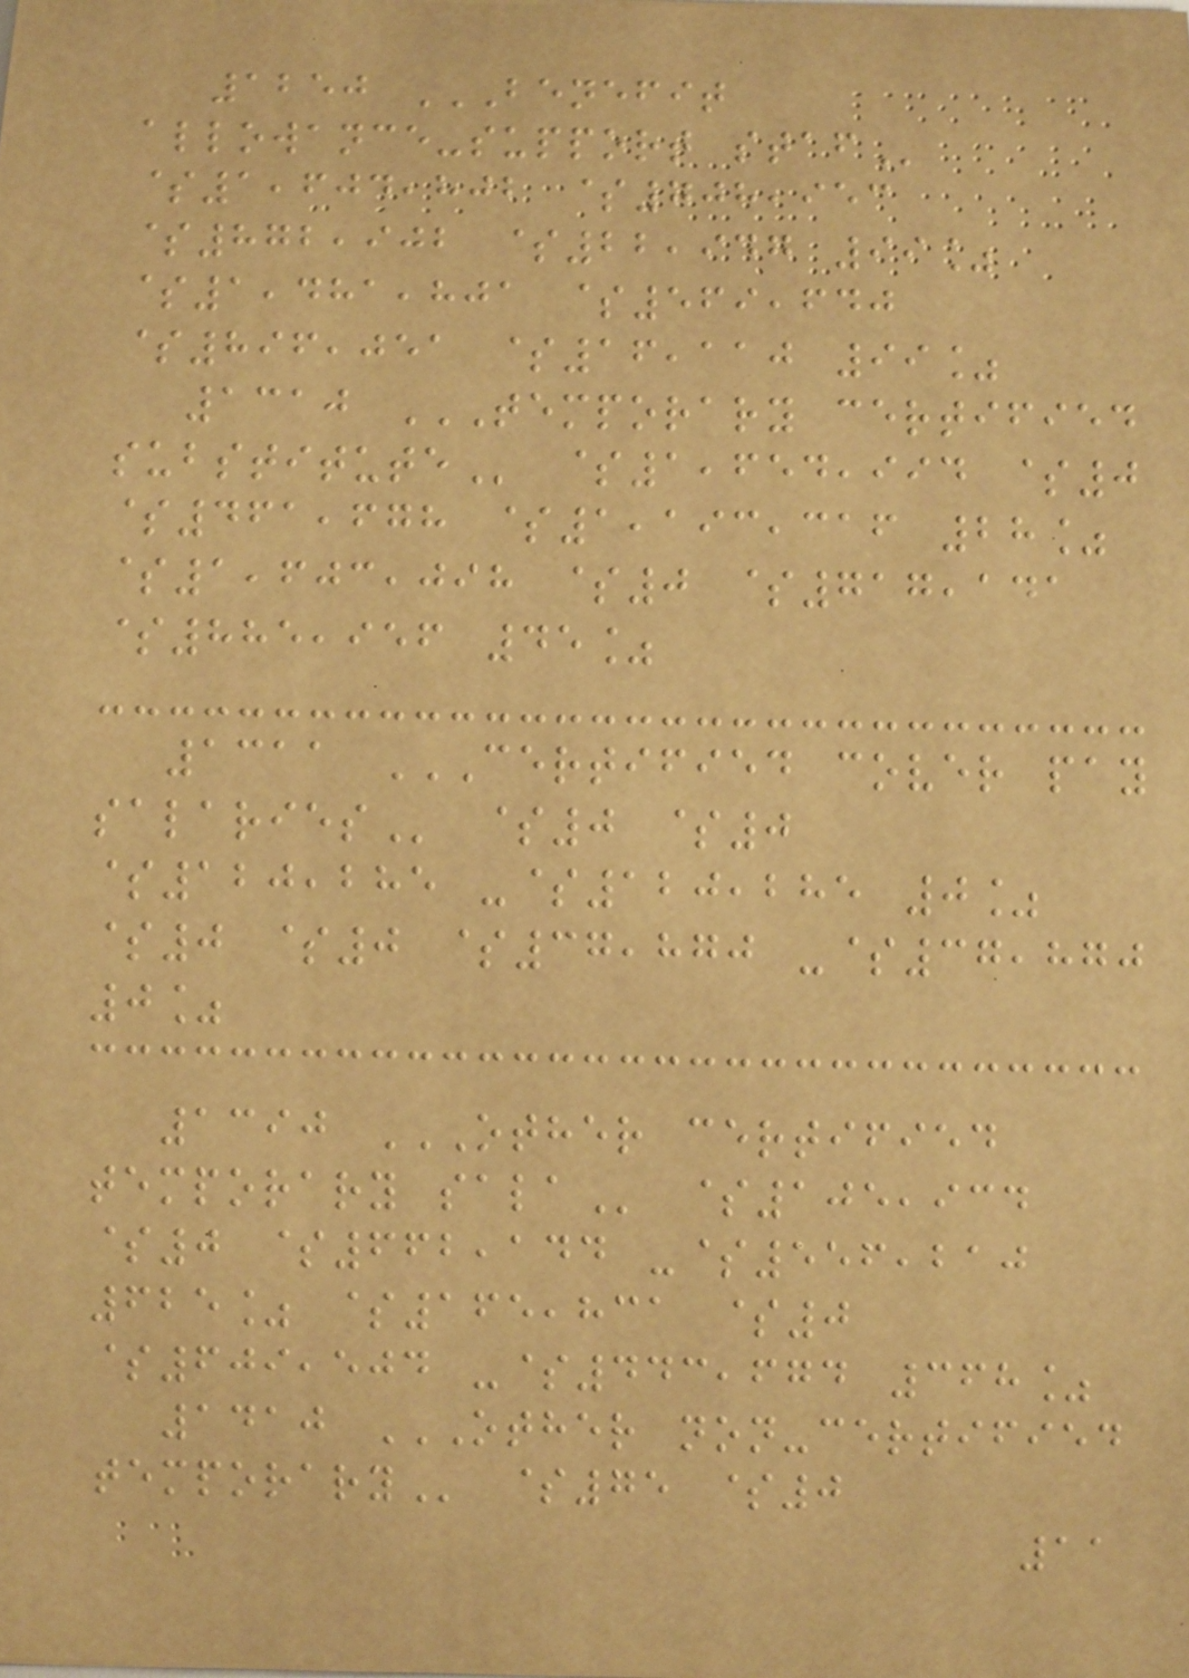1250 BENEFIT
ALLOWANCE-SUPPORT STAF
$1,604,802 $708,953
$872,902 $22,947 99%
$1,481,801 $569,640
$896,051 $16,110 99%
1310 TEMPORARY CERTIFIED
SUBSTITUTE $1,654,994 $0
$461,678 $1,193,316 28%
$1,603,098 $0 $717,141
$885,956 45%
1311 CERTIFIED COVER PAY
SALARIES $0 $0
$120,285 -$120,285 0%
$0 $0 $37,870 -$37,870
0%
1390 OTHER CERTIFIED
TEMPORARY SALA $105,934
$0 $662,144 -$556,210
625% $165,831 $0
$609,504 -$443,674 368%
1410 OTHER NON-CERTIFIED
TEMPORARY $75 $0
11
